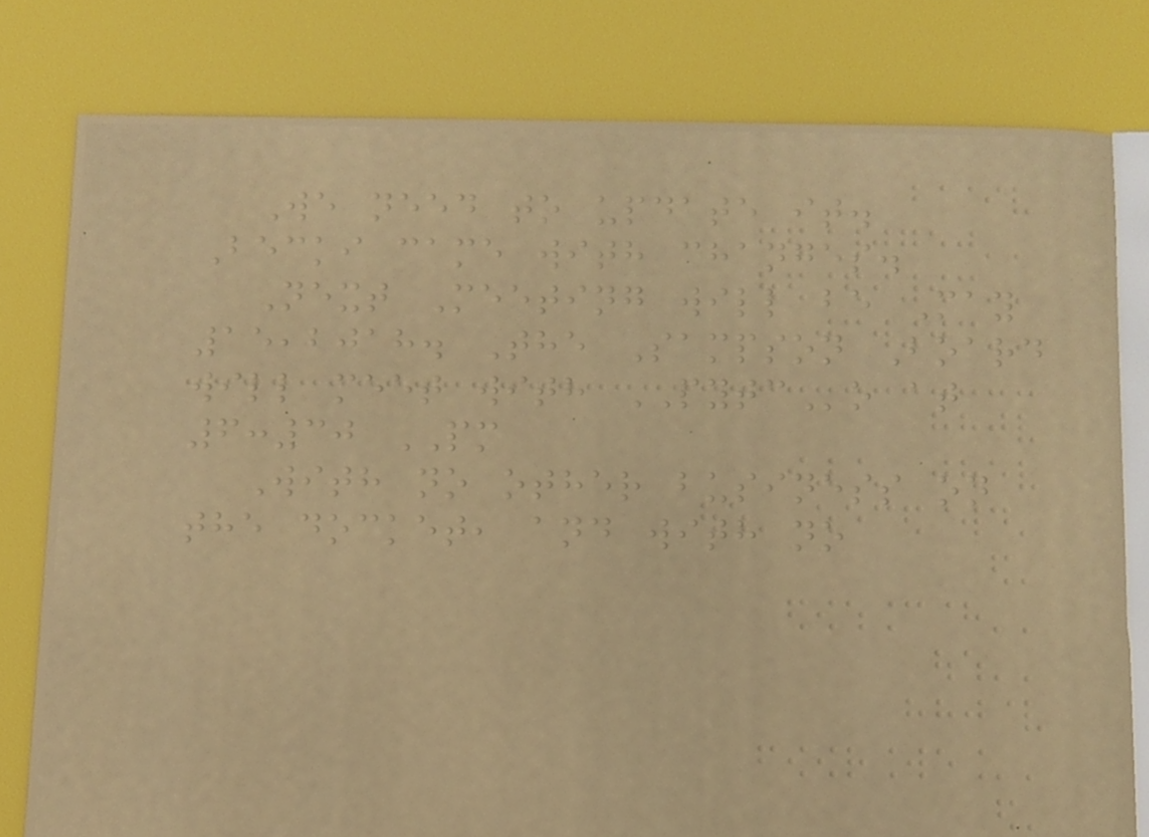We need to update it.
Becki came with changes.
Next Meeting will be May
15,2018. The Sampson Board
will meet with PYTCo at
6:30 PM
With no other business on
the docket, and with no
